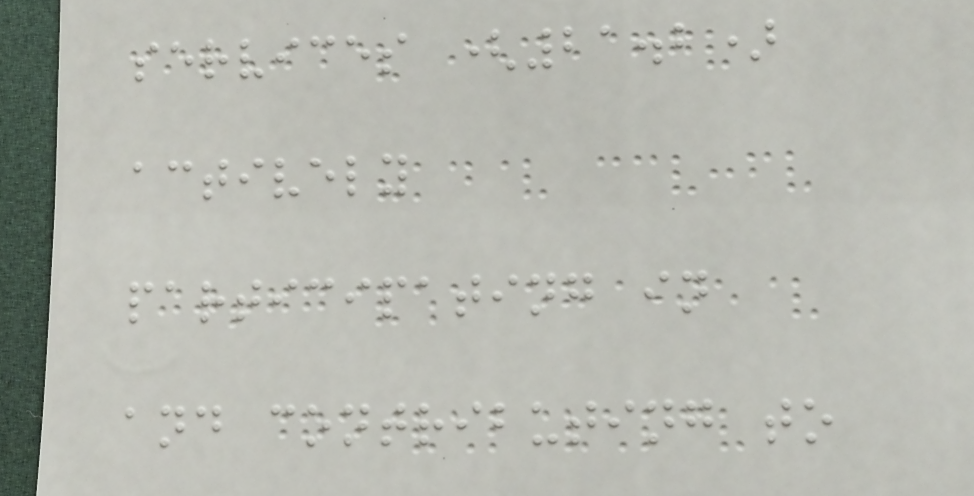services (21.2)
actively
participating in
and contributing to
